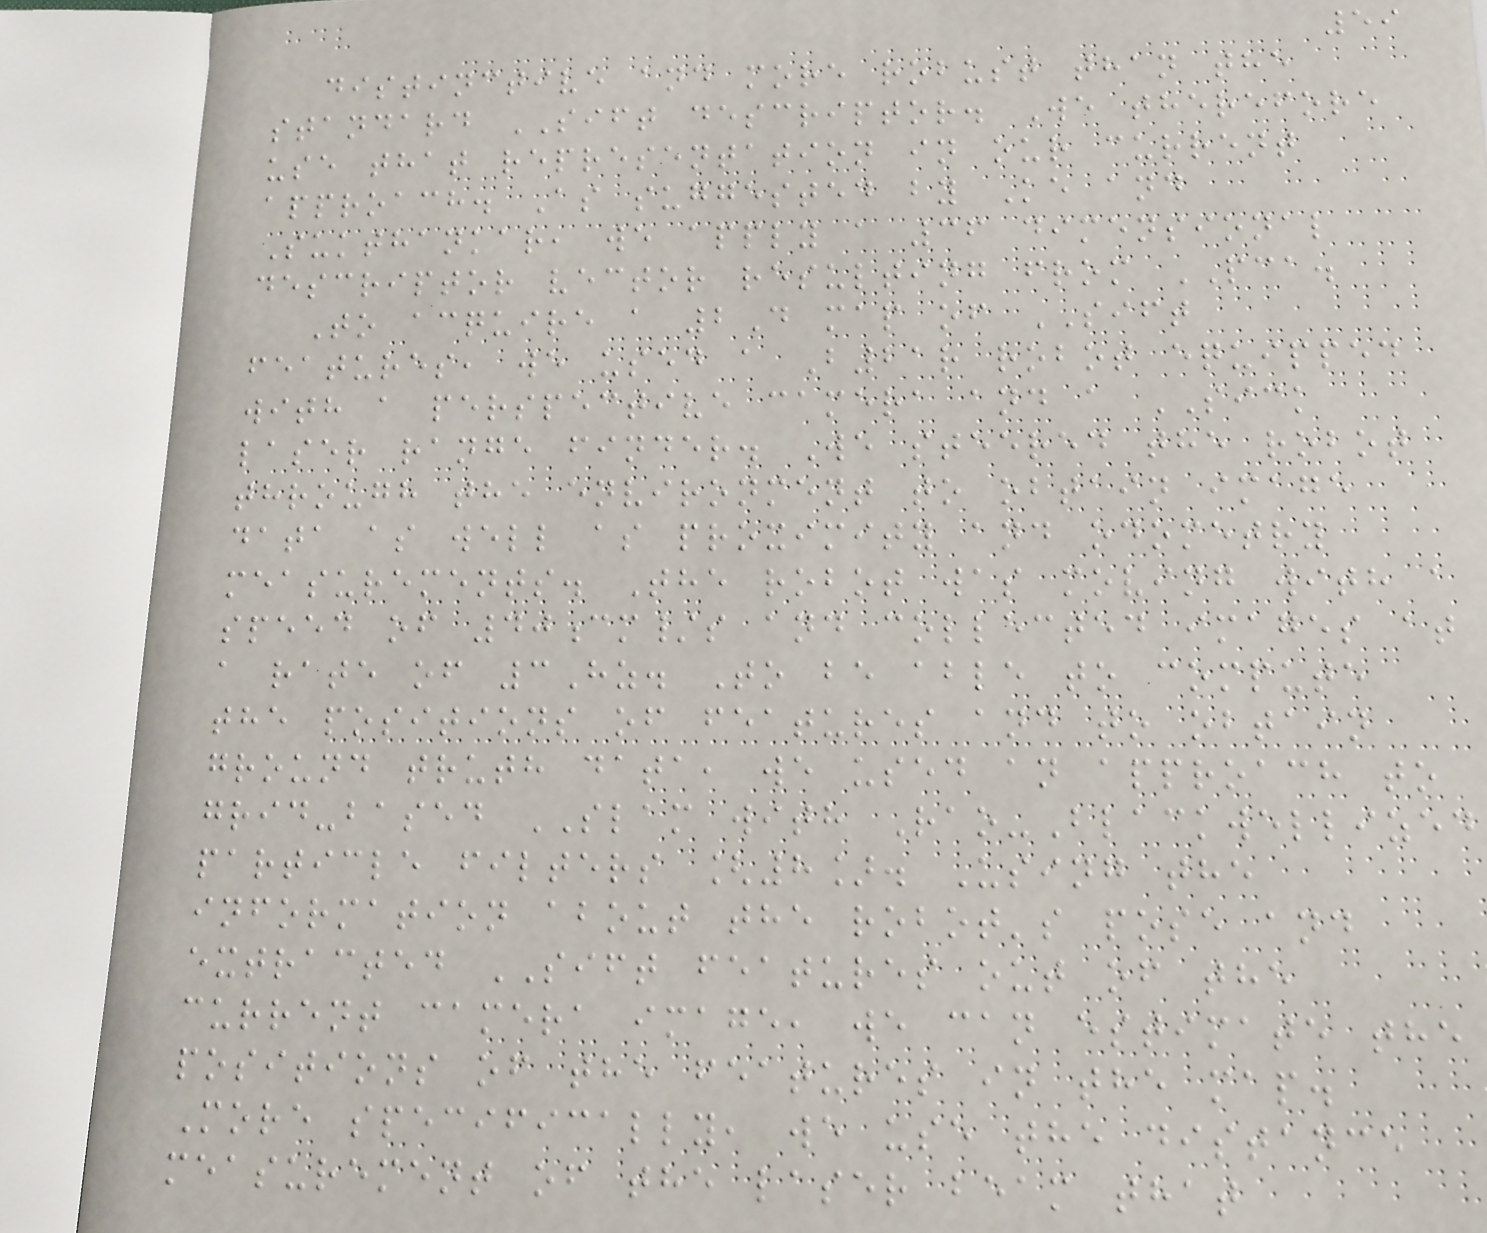59
distinctive and more robust than the
standard SIFT descriptor. We therefore
use that representation in our current
approach. As suggested by Ke and
Sukthankar, we apply a 36 dimensional
descriptor vector resulting from PCA.
To acquire a 2D map of SIFT
features, we used a B21r robot equipped
with a perspective camera and a SICK
laser range finder. We steered the robot
through the environment to obtain image
data as well as proximity and odometry
measurements. The robot was moving with a
speed of 40cm/s and collected images at
a rate of 3Hz. To be able to compute
the positions of features and to obtain
ground truth data, we used an approach to
grid-based SLAM with Rao-Blackwellized
particle filters [8]. Using the
information about the robot's pose and
extracted SIFT features out of the
current camera image, we can estimate the
positions of the features in the map.
More specifically, we use the distance
measurement of the laser beam that
